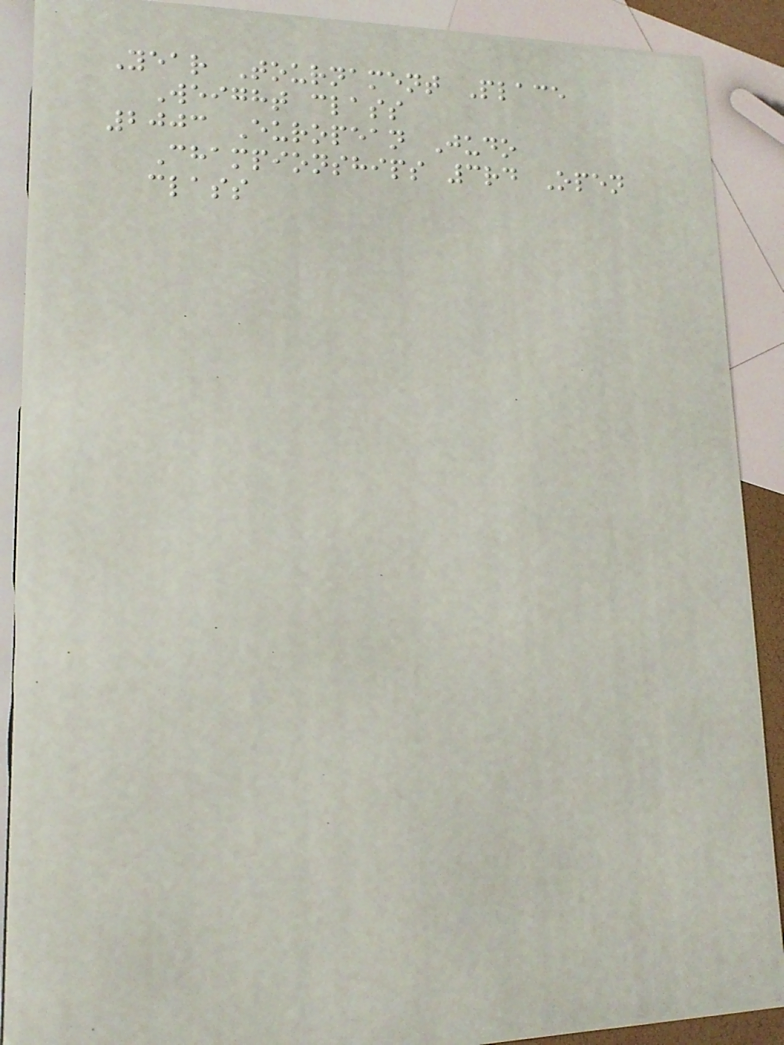Year Tournament Place
Weight class
2003 European Judo
Championships 3rd Open
class
